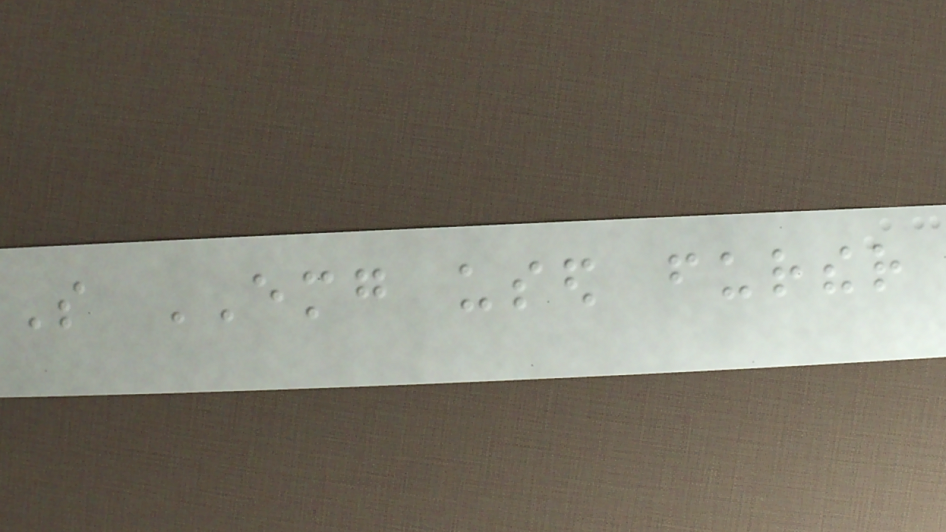So EMG used further
